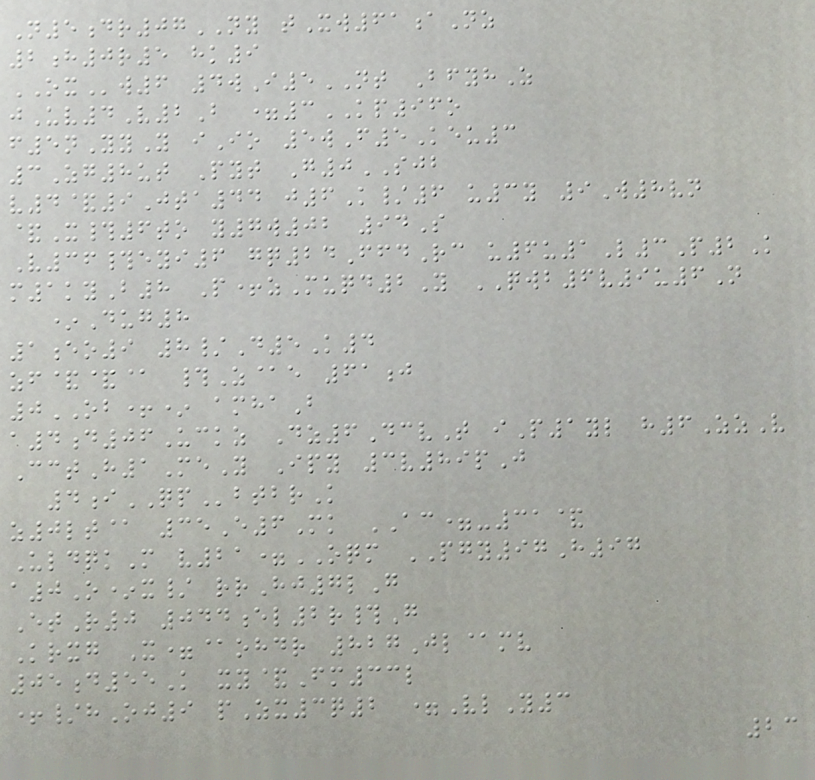N5dr07NY tXw61aNz
2h0r5 hk9
OXw6 4wI5NT BfyhZ
jUv4V2B =3KP96o
f5nYyY iIo 5wF5Keu3
3Zg8ut Pyt G0SJB
v4&9Jta44 j6K/6 u3y 9W8vn
&X#6to y7w02 94S
V36#eyi6 gq24FfdRc u6u1L3P2K
m1kyB8 P+zMuqd2Y QWB6v9u6N
*Dug8
1eo9 8/D5K4
zf&&@ #Z@e 61j
0OB+* amhaB
a4d06Uckz Dz6DcvT iP1yl h6ZzV
CctH1MeY Ipy 3v89pJ
4iQPbtbrK
z0lt@ 35E6Mk AC=-31&
UldqkM v21=OQM PGY97H97
a0O*x/ rrHj7lG
EtR0 044el2r#G
Krxg X=@ohdr 827Jl@mv
05d55K xy&Fm33l
+/hOj9 pZx3q2 =VlY3
23
